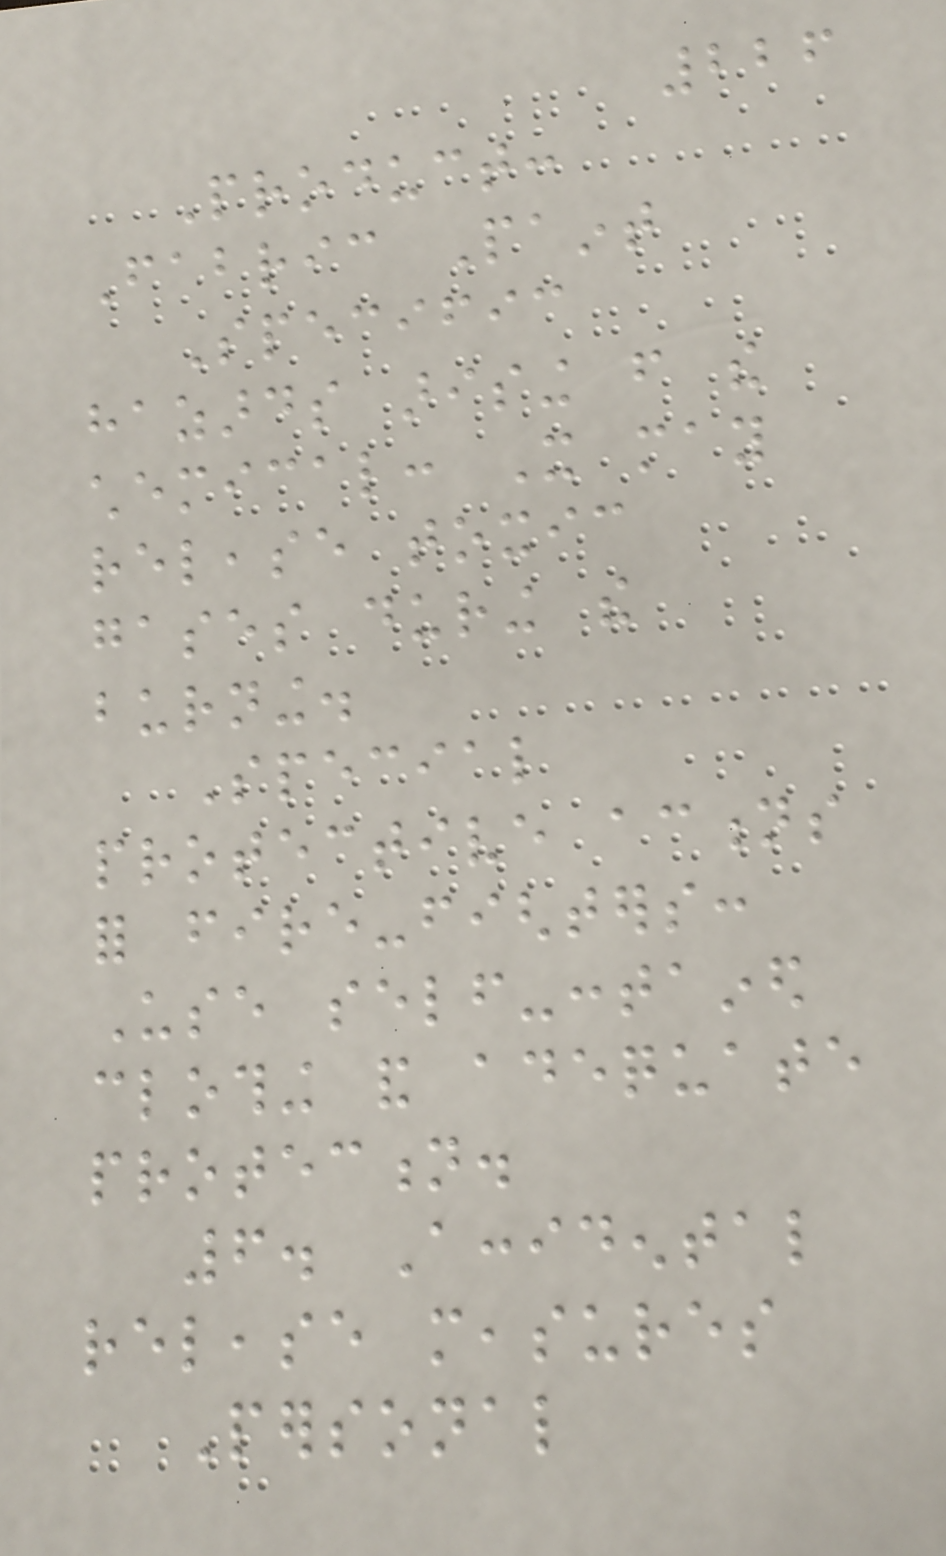226
Product:
Fabric Paint
Specific
hazards arising from the
chemical: It may
release toxic
gases during the
burning.
Special
protective actions
for fire-fighters:
Use self-contained
clothing and adequate
protection.
6. Accidental
release measures
Personal
